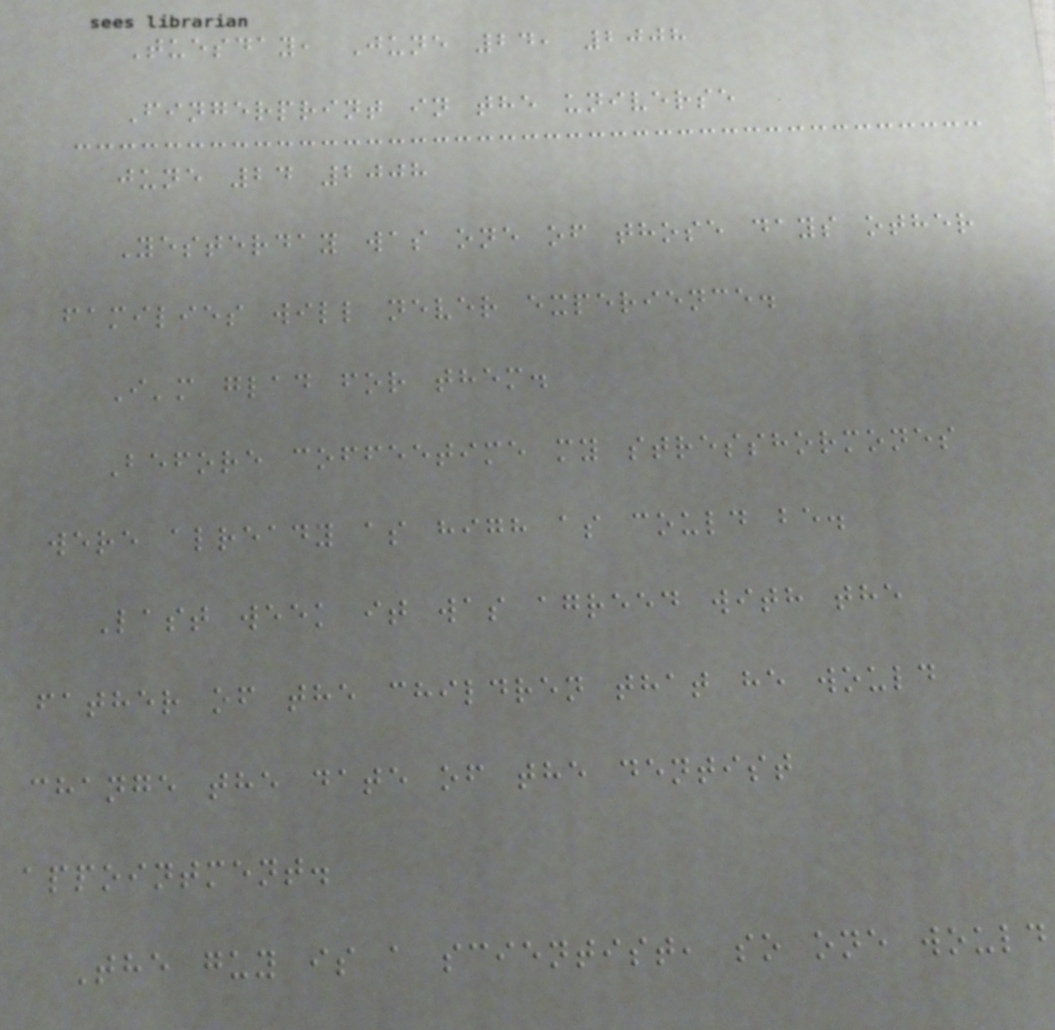Tuesday, June 24, 2008
Fingerprint in the universe
june 24 2008
Yesterday was one of those days other
families will never experience.
I'm glad for them.
Before coffeetime my stresshormones
were already as high as could be.
Last week it was agreed with the
father of the children that he would
change the date of the dentist
appointment.
The guy is a scientist, so one would
